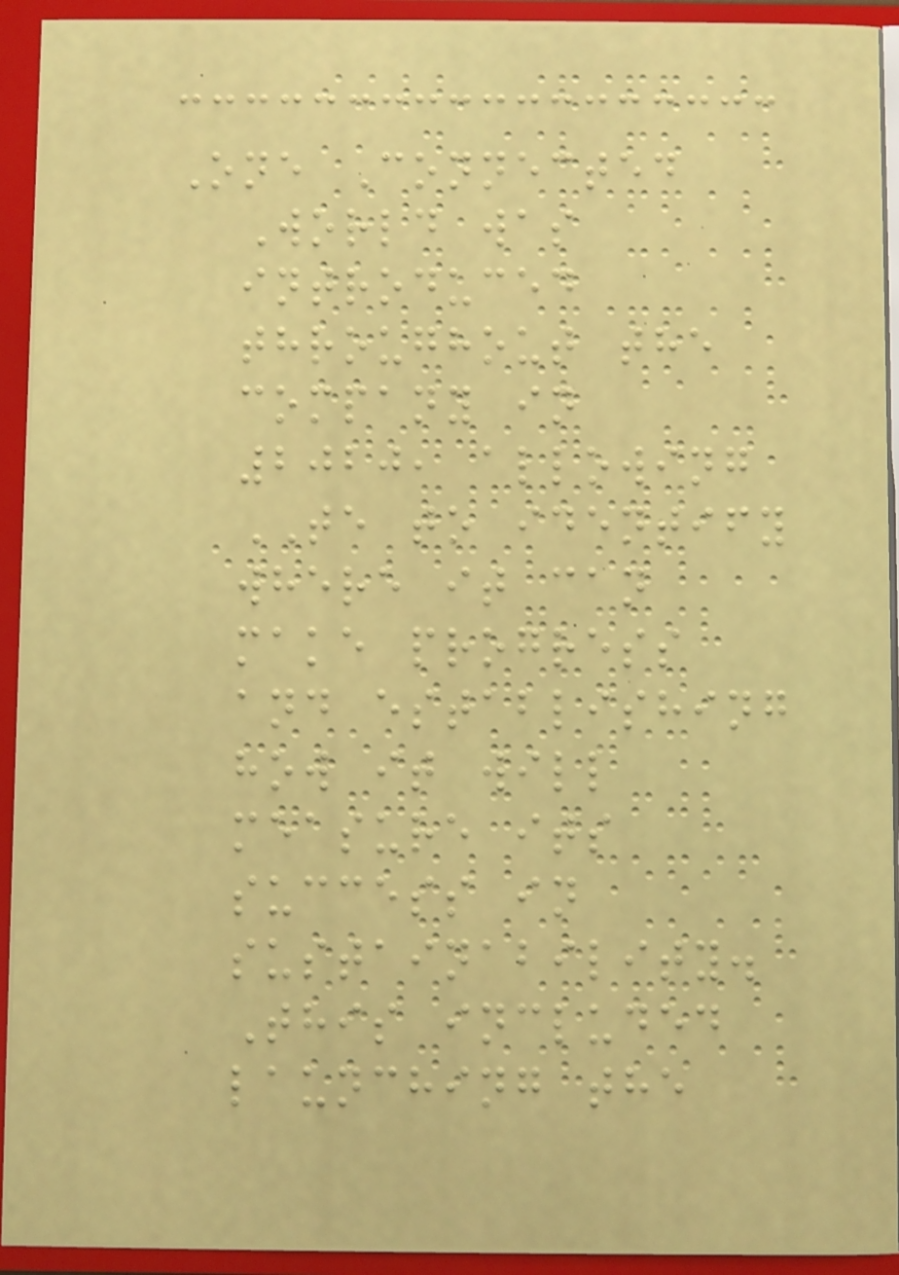One Connected
World was
introduced
throughout the
company in
2020, allowing
TE to identify
where it can
make progress
and establishing
how it will
measure its
success in
sustainability.
This included
launching the
